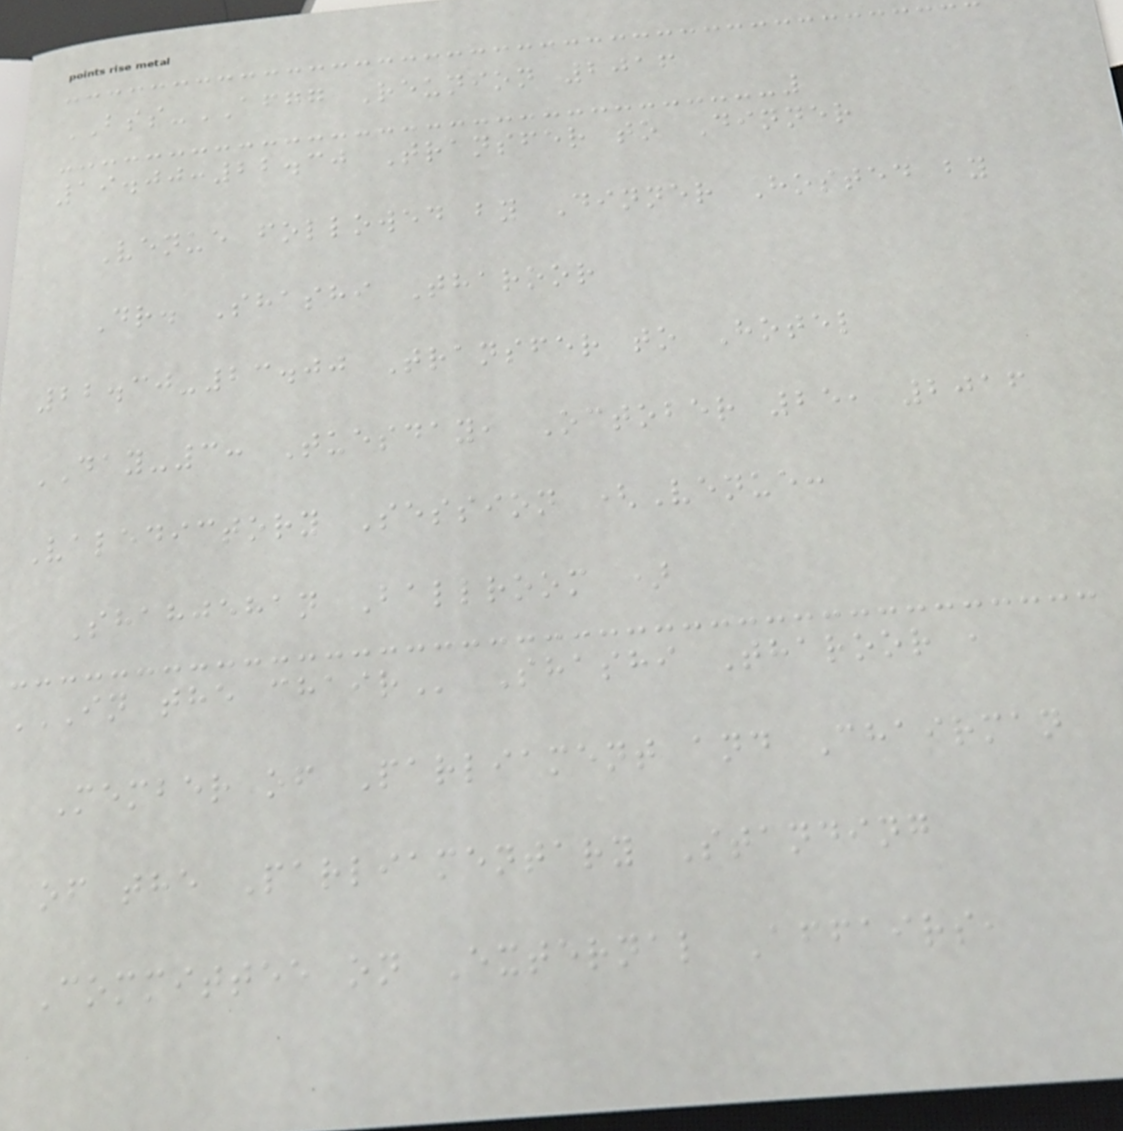BSS-AFGG Reunion 2016
19.00:22.30 Transfer to Dinner
Venue followed by Dinner Hosted by
Dr. Shashi Tharoor
22.30-23.00 Transfer to Hotel
DAY-3: Tuesday, October 25, 2016
Valedictory Session (Venue:
Shahjehan Ballroom )
IN THE CHAIR Shashi Tharoor ,
Member of Parliament and Chairman
of the Parliamentary Standing
Committee on External Affairs,
